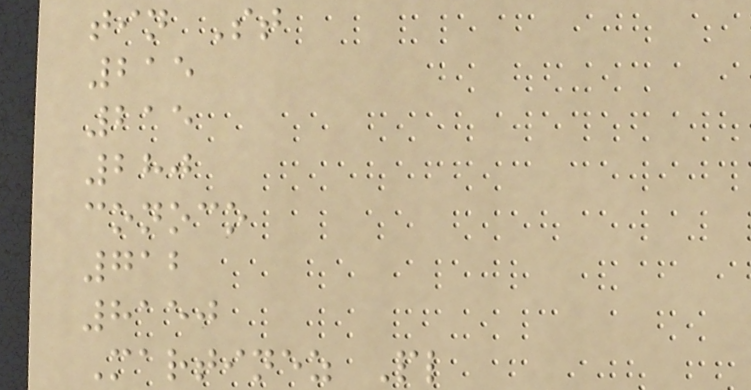tin St
215
215
280
conoco
712
8150
Martinez Pl
